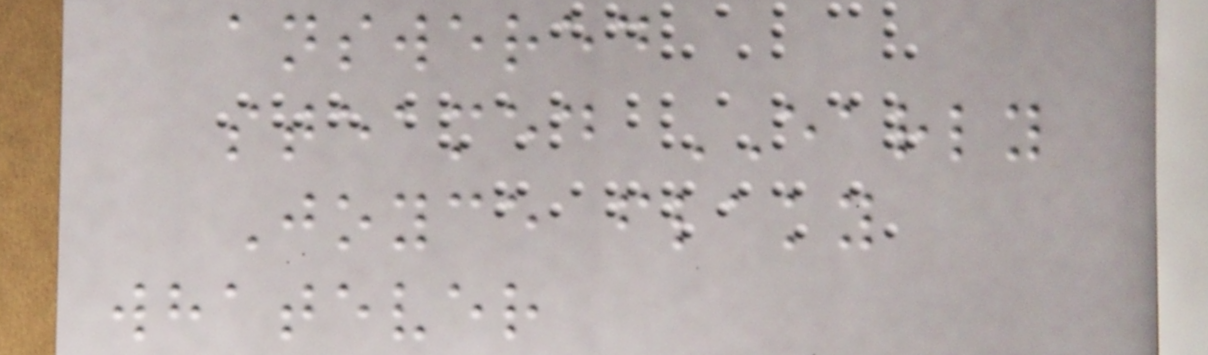answered
steamed EARLY
Joyce flaky
whatever
